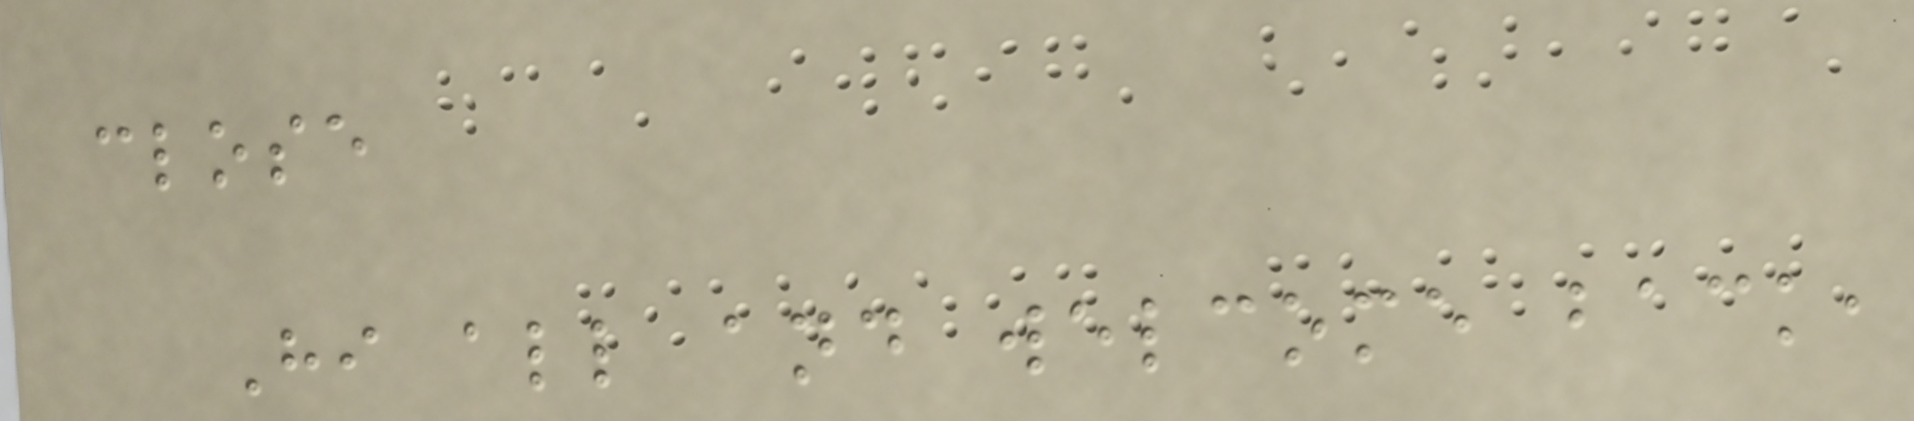close
Hi all and welcome back,
